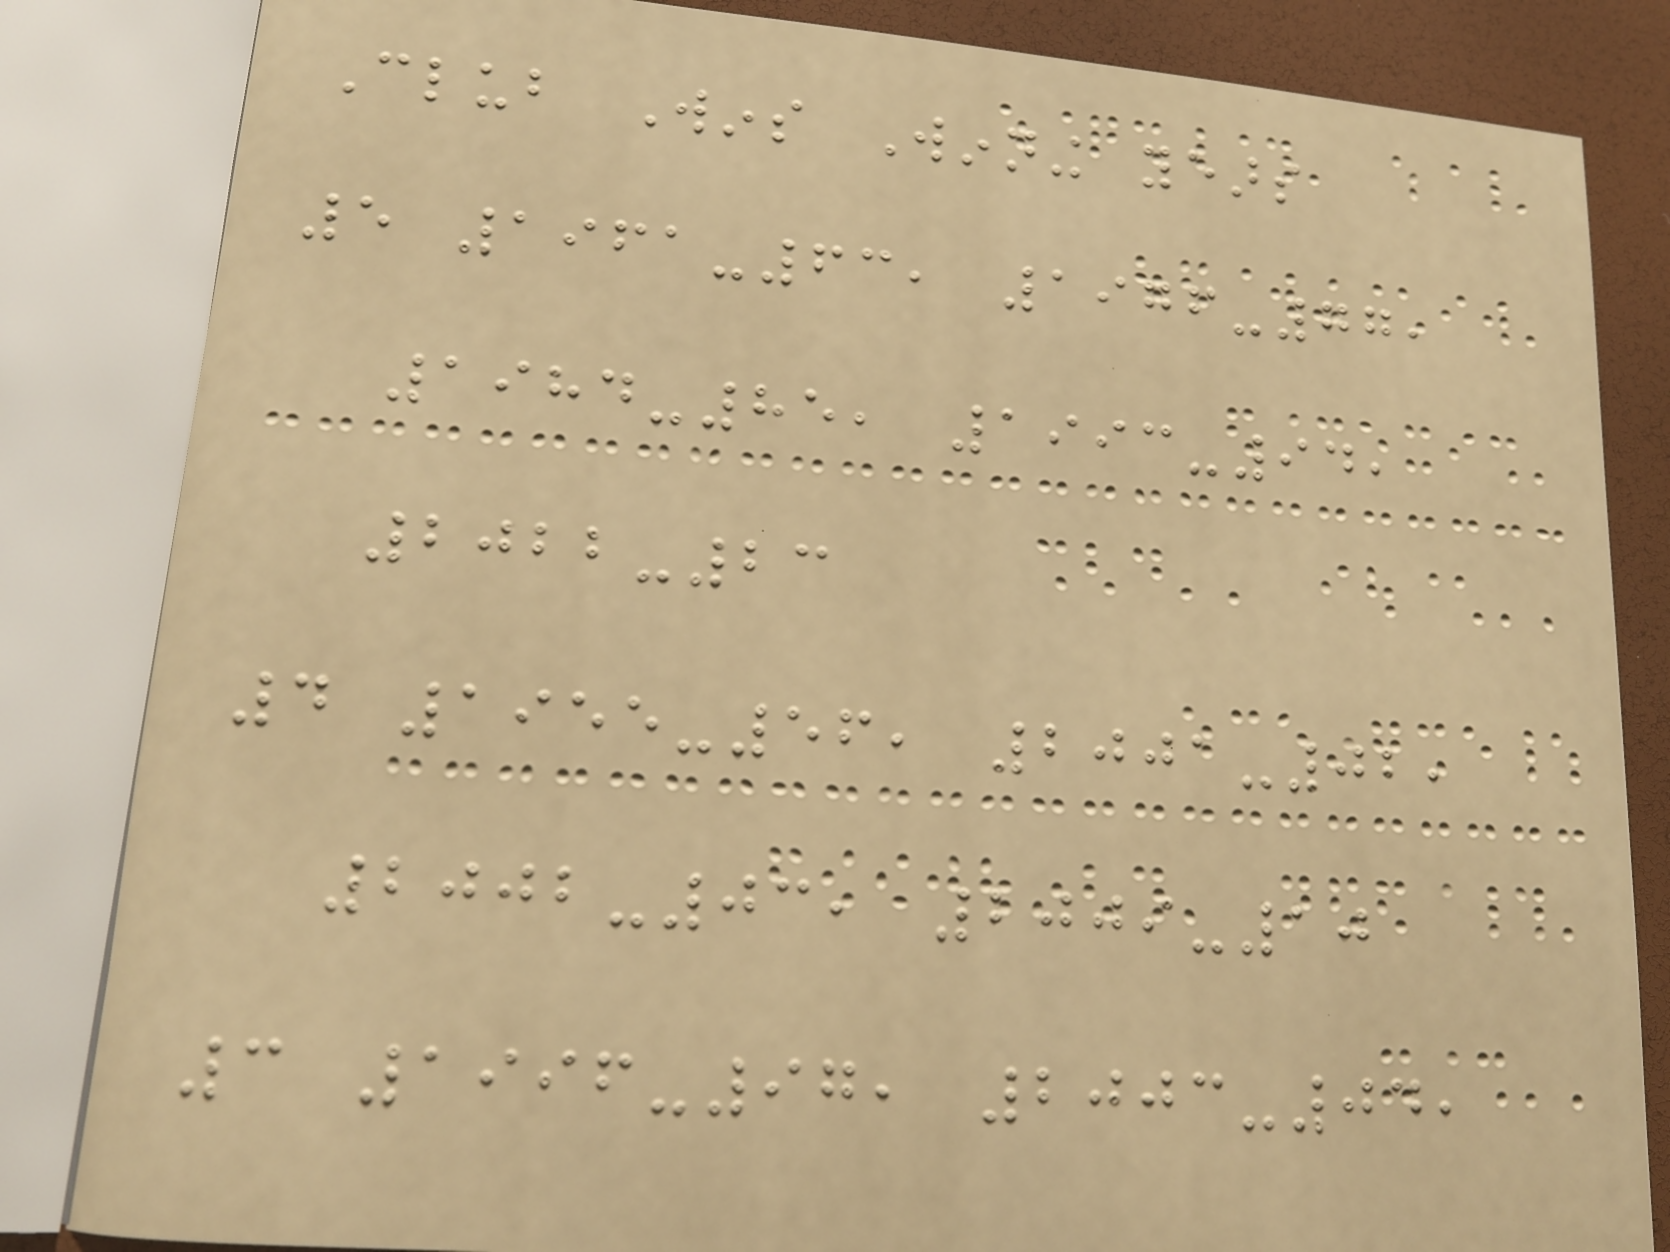Club Wins Winning years
5 1961-63, 1976-77,
1984-85, 1993-94,
2022-23
4 1955-56, 2001-02,
2002-03, 2009-10
3 1996-97, 2003-04,
